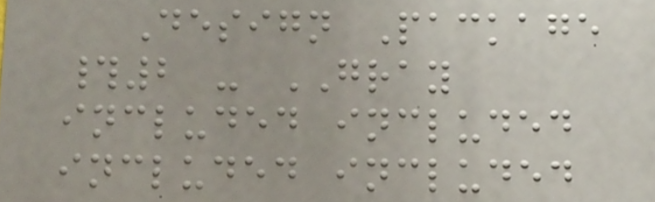Design Package
#2 - GRAY
included included
included included
